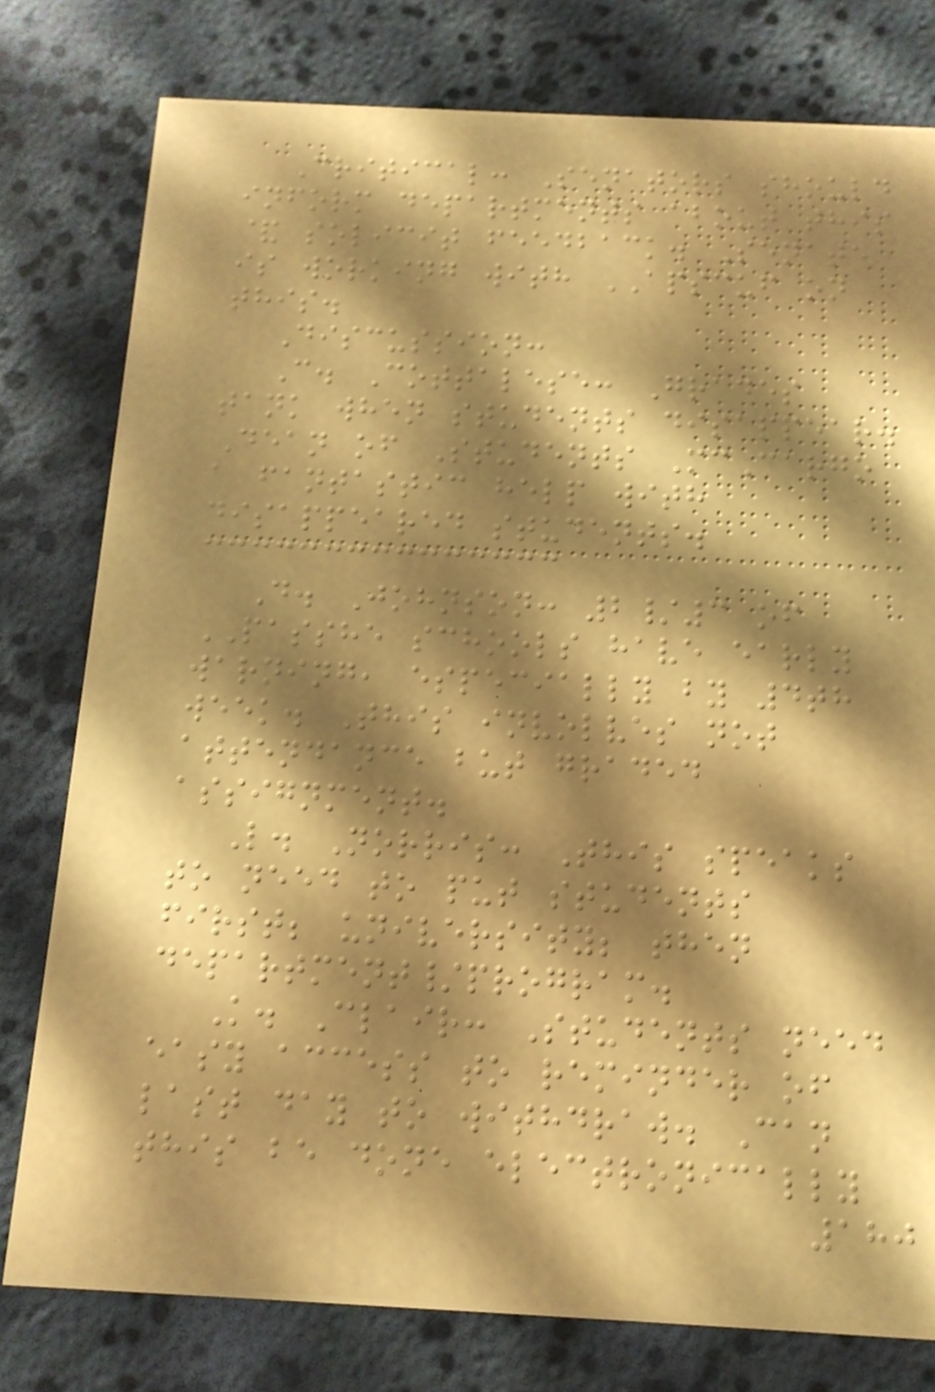Critical: Senators should
inform departments about this
& solicit feedback. Senate
is working with APSCUF on
this.
Discussion:
C. Cottalese: Grades
tank when students disappear.
Dean of Students McCargo
a fantastic help with
disappeared students.
D. Johnson: 2/3 of
PASSHE schools have early
warning, especially by 4th
week. This involves not
attendance but graded
assignment.
L. Norris: This speaks
to need to put students
first; university; then
department/program.
K. Clair: Students need
easy access to reminder of
last day to withdraw. Can
this be done electronically
180
